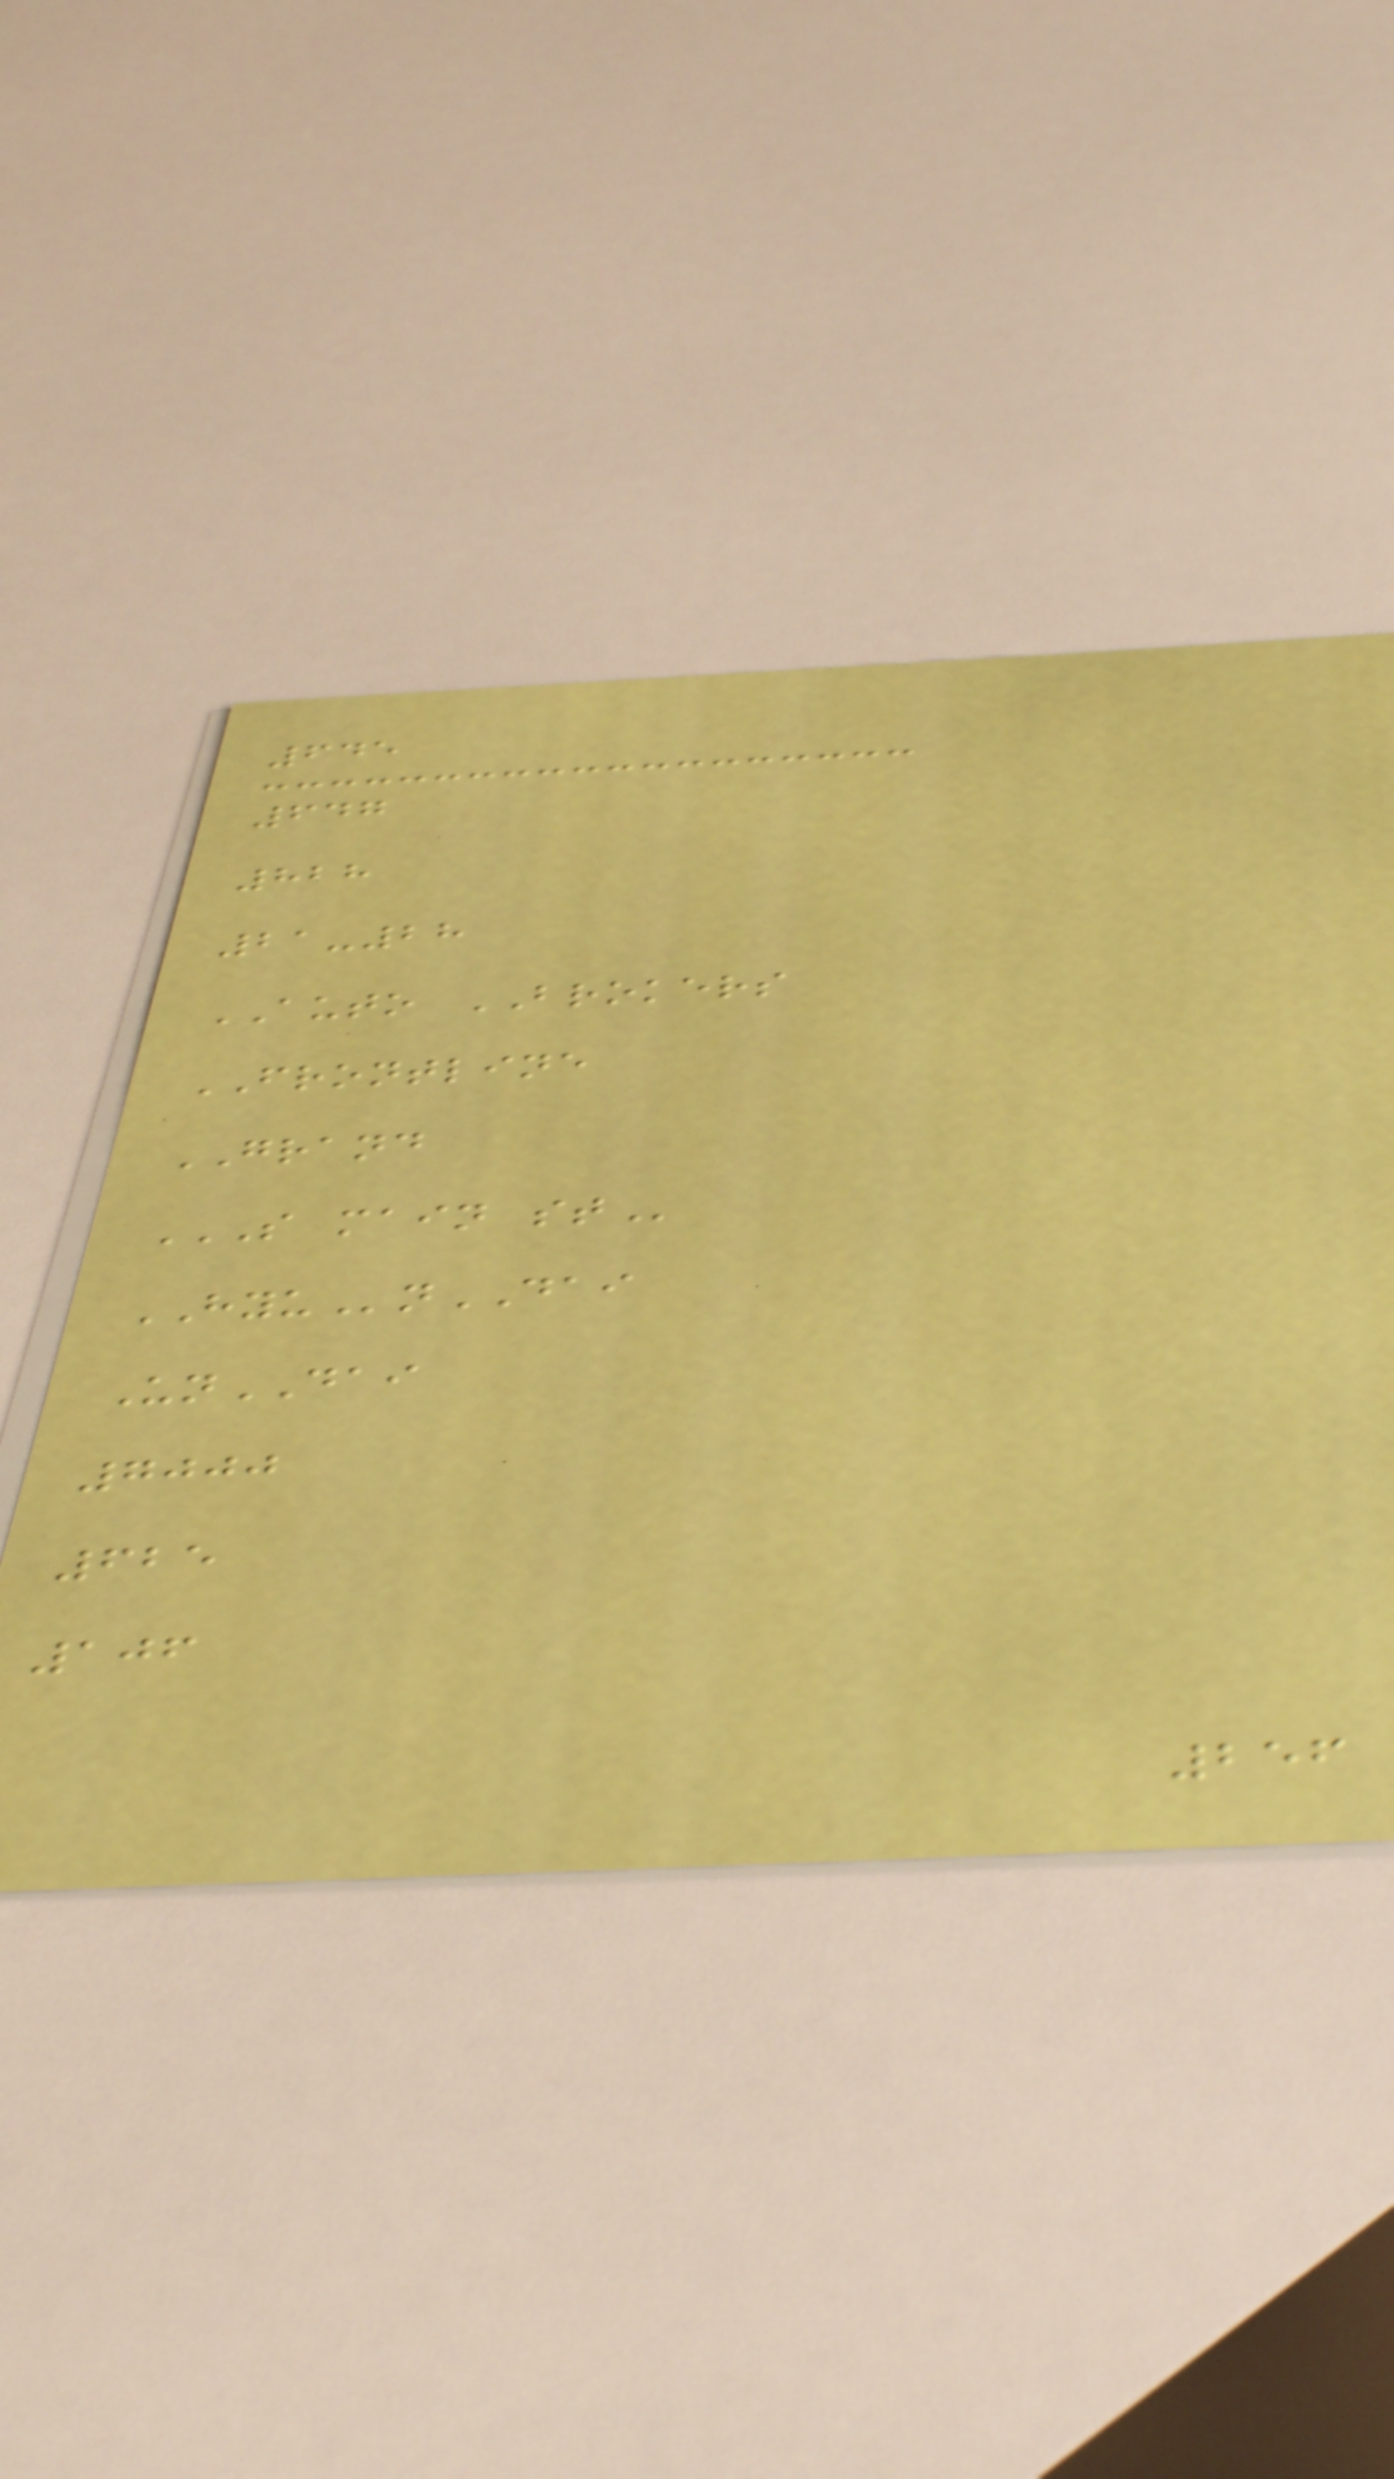645
647
828
21-28
AUTO BROKERS
FRONTLINE
GRAND
S MAIN ST
HYUnDAI
UnDAI
7000
625
106
256
